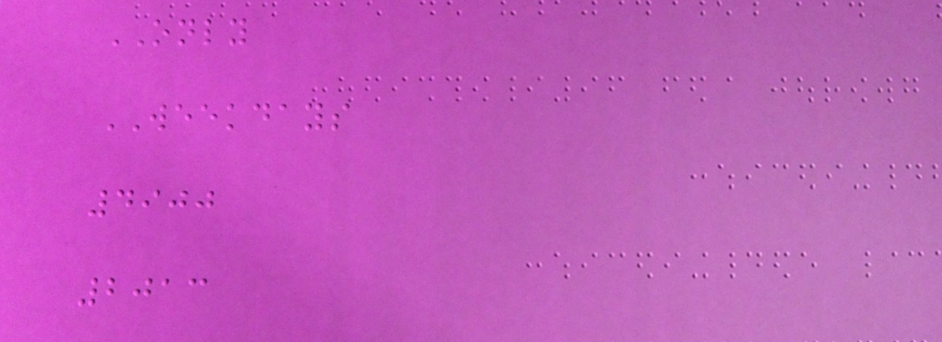ONLY
WEEKDAYS
4900
2013
